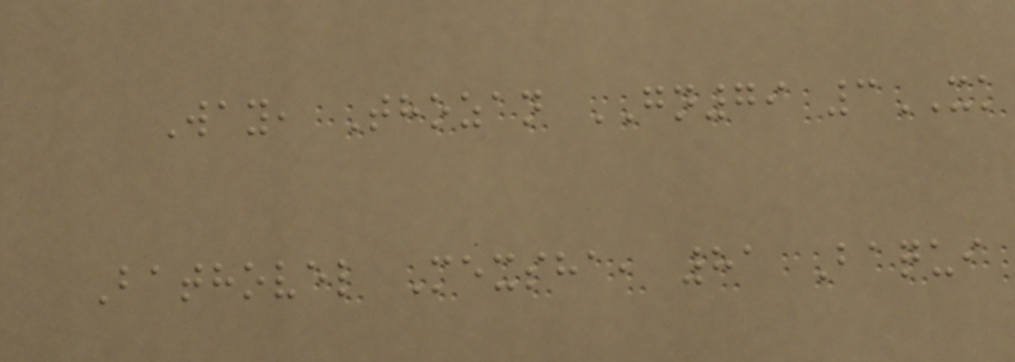Way, Thozan GN79 3XK
Bathovel Mexsha, 81 Baqui
